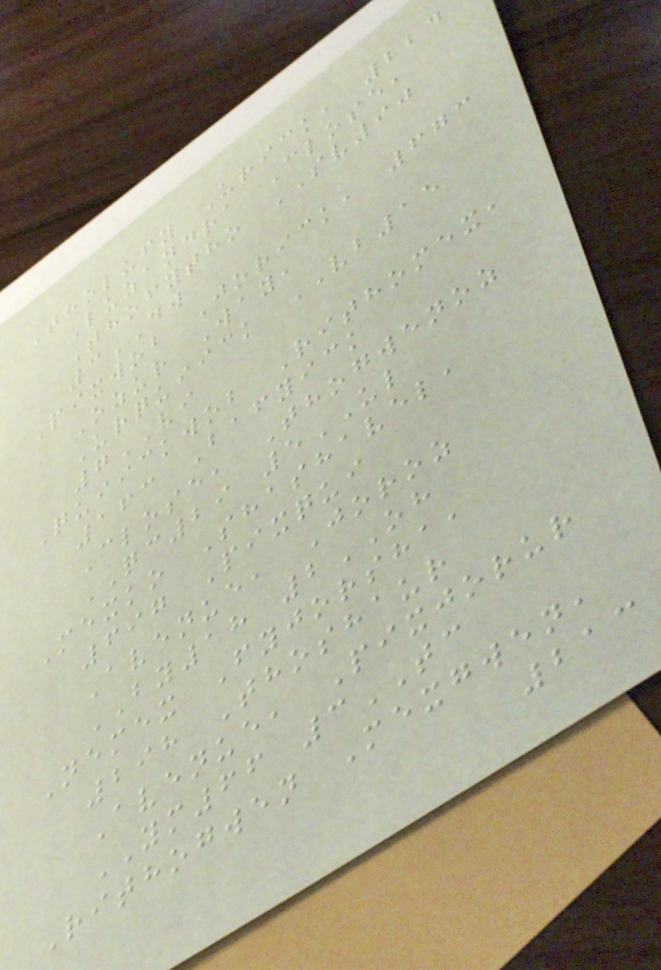Tholufy Urick, 224
Luzandra Close,
Thofytho SV90
3DW
Pixwob Jorick, 673
Ozur Way,
Urquiick VB15
7VI
Quiickwob Rithomex,
163 Bafyick
Close, Thogwenoz
QC29 5UL
Mexko Shashavel,
697 Pixqui
Avenue, Joroz
BY18 2OH
Nemex Fyjorsha,
298 Thoshaur
Avenue, Pixjorur
YM66 3TC
Rithogwen Mexgwen,
213
